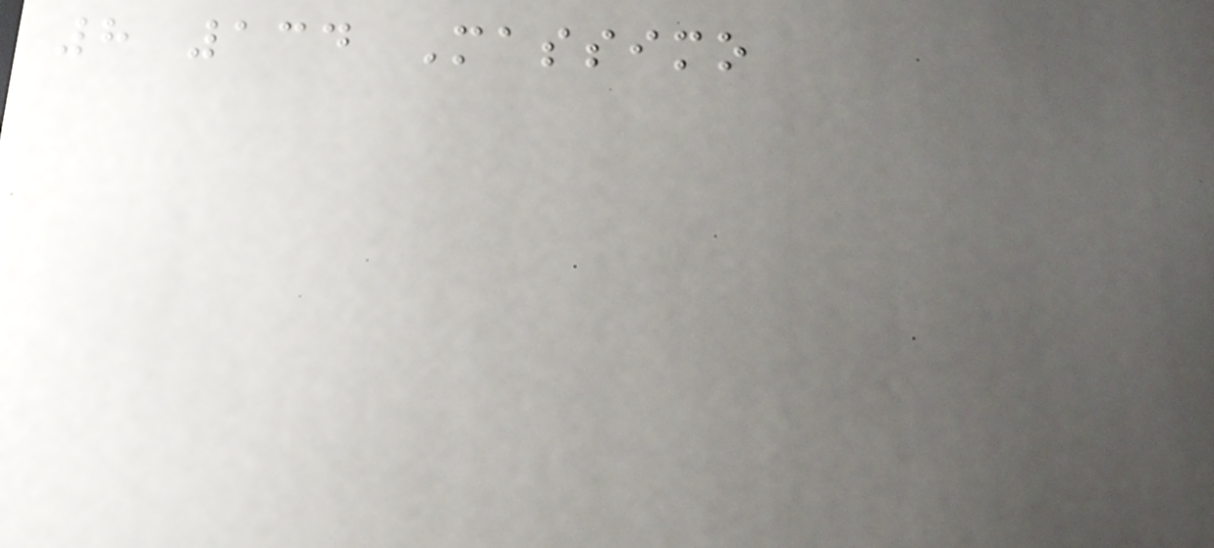8 134 Massimo
